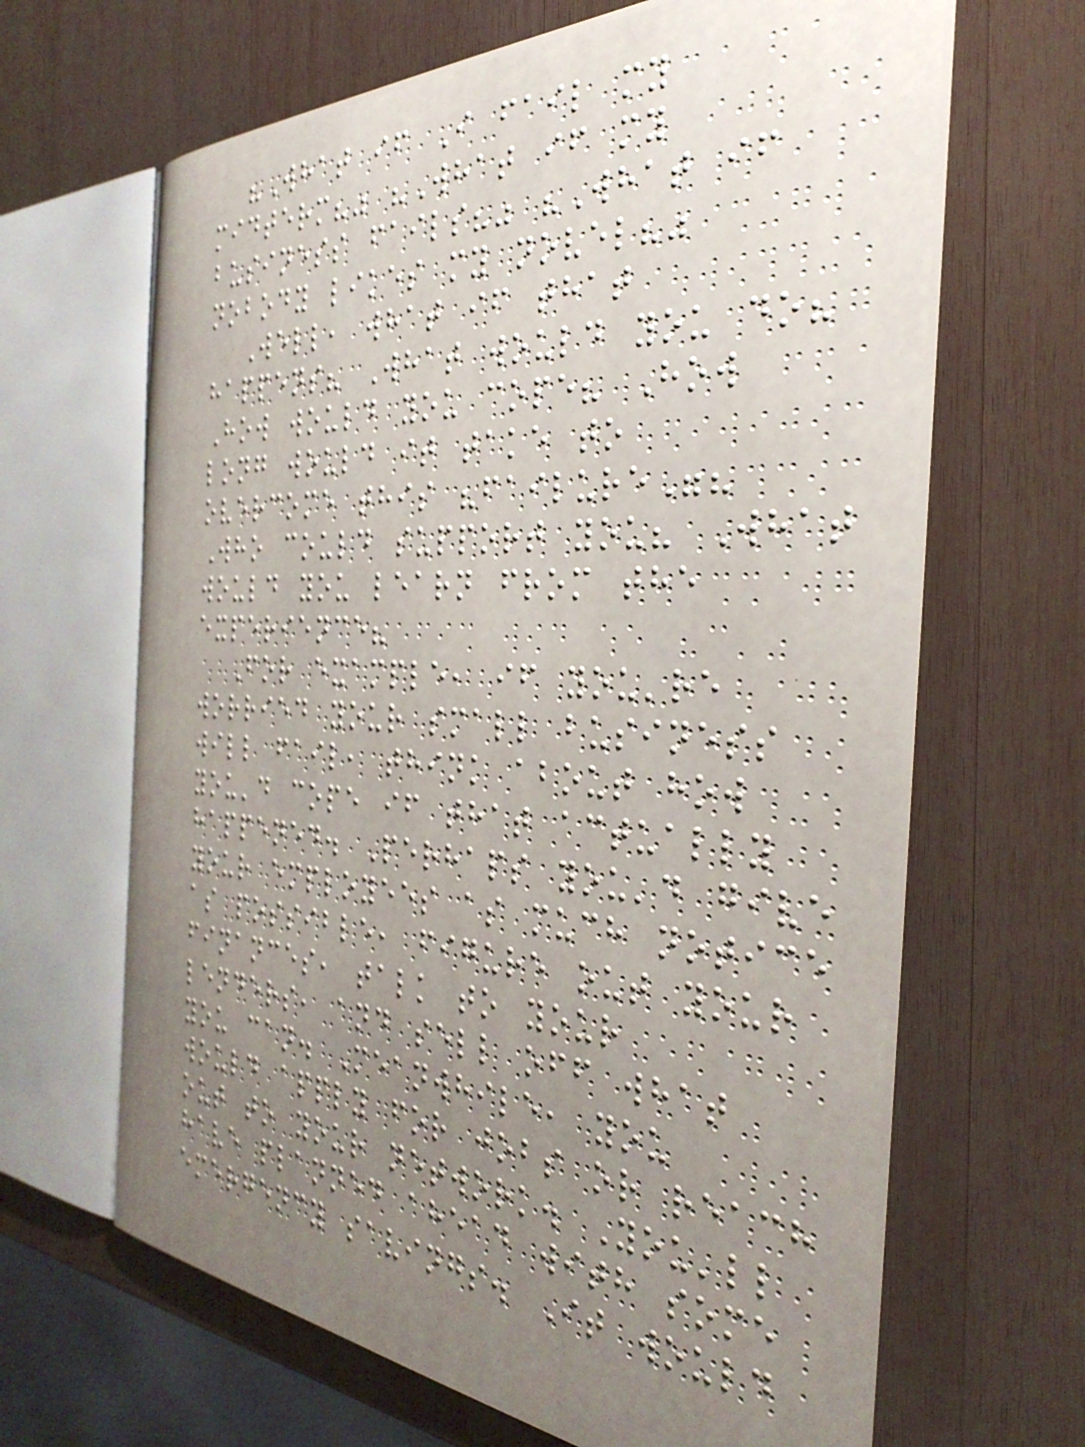"What if I fail my
midterm?" "What if my
business fails?" "What if
nobody likes my novel?"
Well, what if that
happens? What would you do?
How would you cope? How
long would it take to
overcome this "failure"?
Who could support you? What
would you learn from the
experience?
For example, if you're
worried your small business
will fail, think about how
you'd cope if that actually
happened. Perhaps you'd give
your employees as much notice
as possible, figure out your
finances, talk to your
lenders, and sell off what
you can. Meanwhile, you
would apply for jobs or reach
out to your network. You'll
have planned ahead with some
emergency savings. It would
